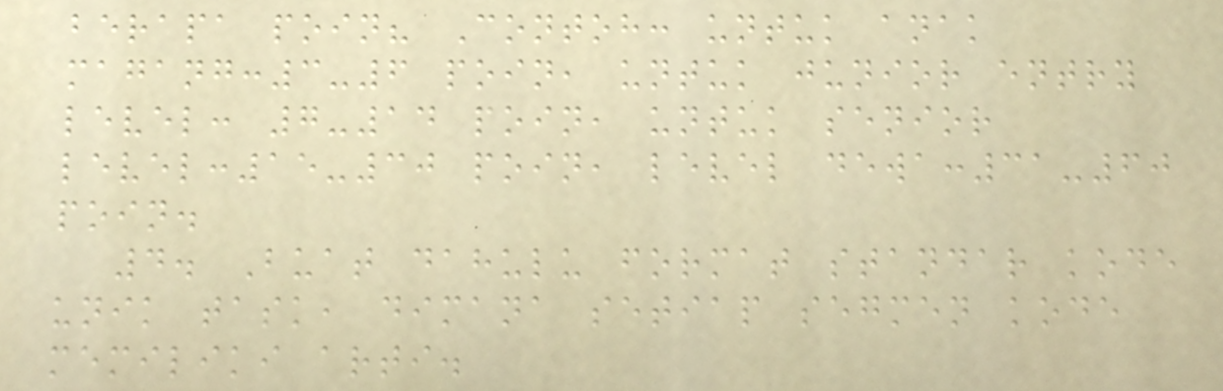berapa poin? Contoh: untuk anak
magang:3-6 poin, untuk junior entry
level: 7-14 poin, untuk senior
level:15-30 poin, level dewa:31-60
poin.
4. Buat dahulu format standar kode
unik task, dimana setiap segmen kode
memiliki arti.
